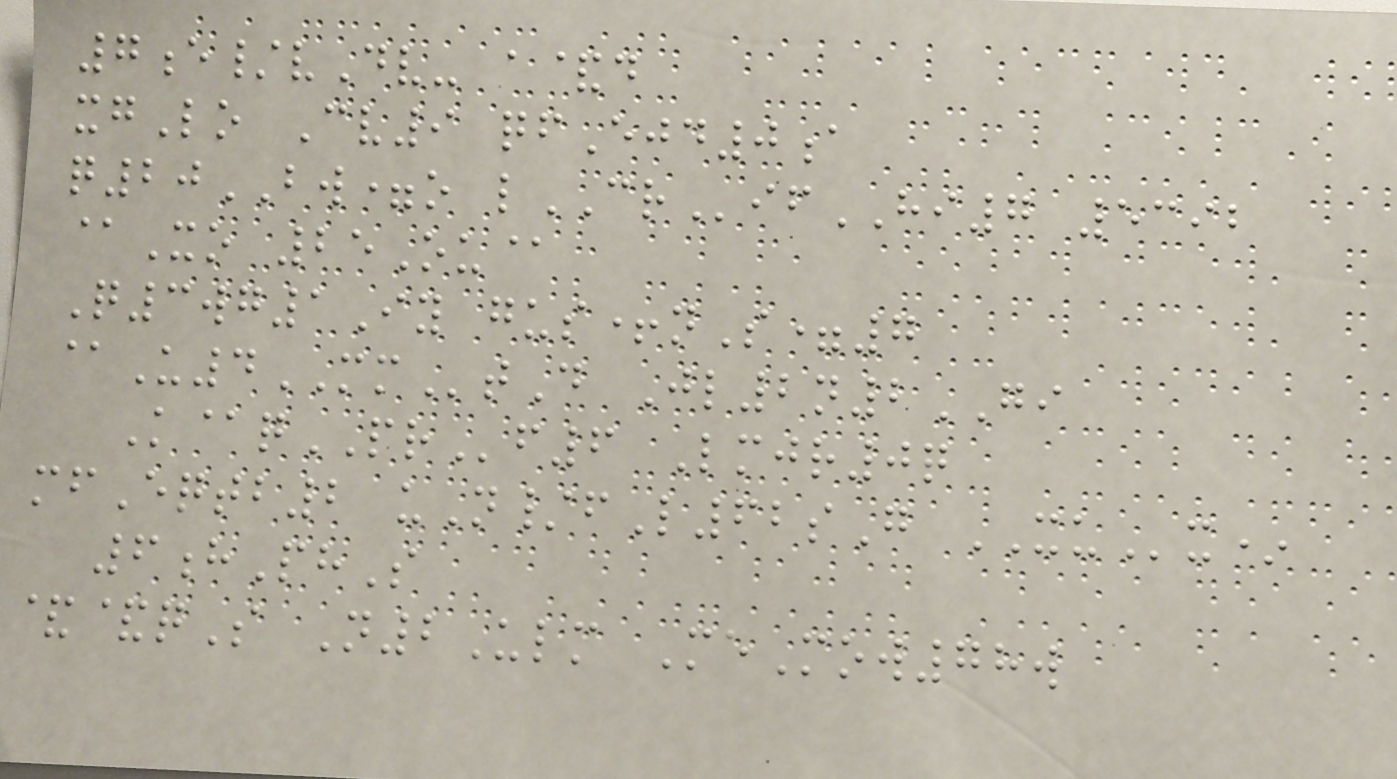7e/vDv- a&d
xgLo Cv9 qfEjd0a
q20BW=o lCRifHI7 5392
@Xo 25Ou@
Q3wg1Iy gus+nS=7
@U4MMtD Jl2n2GI
K@qPRf6 Lmjr0q
mfEqtb2 uN/fL62sG XUx*
6hPhS
&&qS N2Ulm MeMow78w
